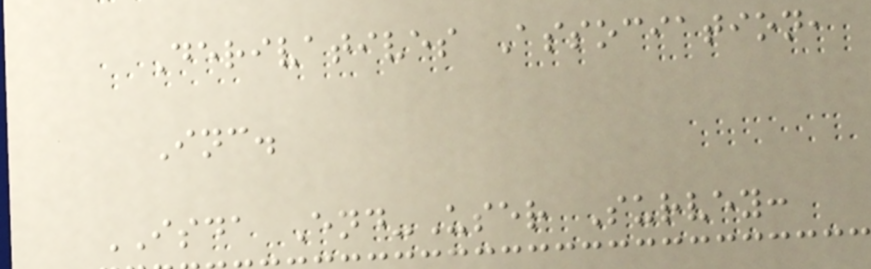Derivatives Association,
Inc.
ISDA End-User Survey:
